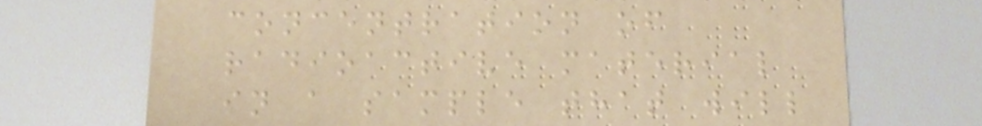concentration of
radioactive material
in a sample that will
